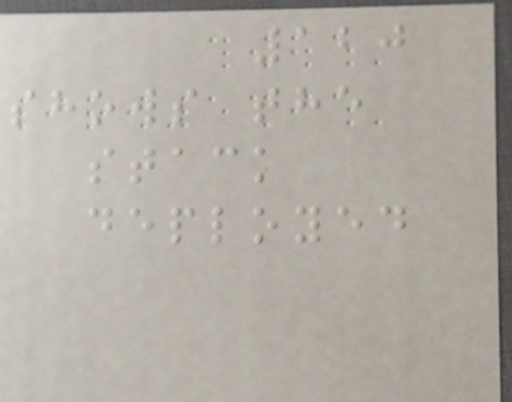120
shows the
stack
deployed
